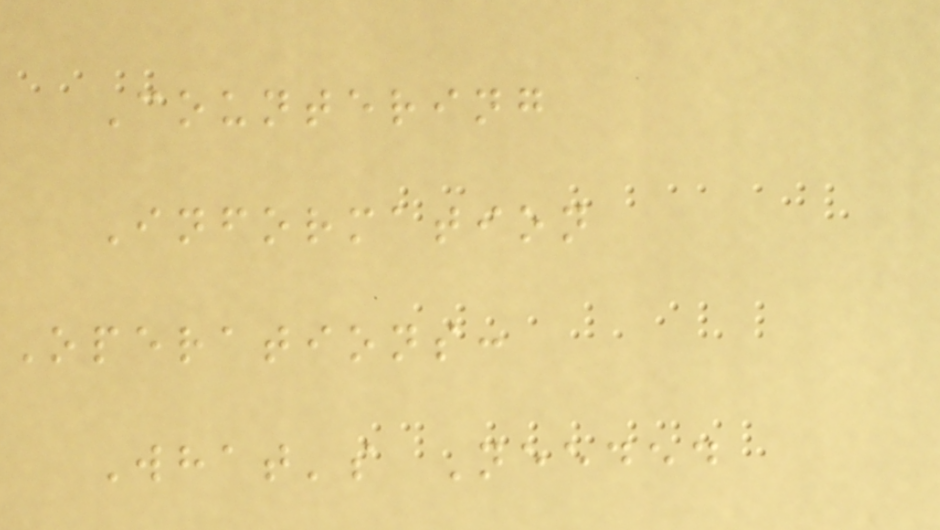Countering
Information
Operations:
What's Needed
